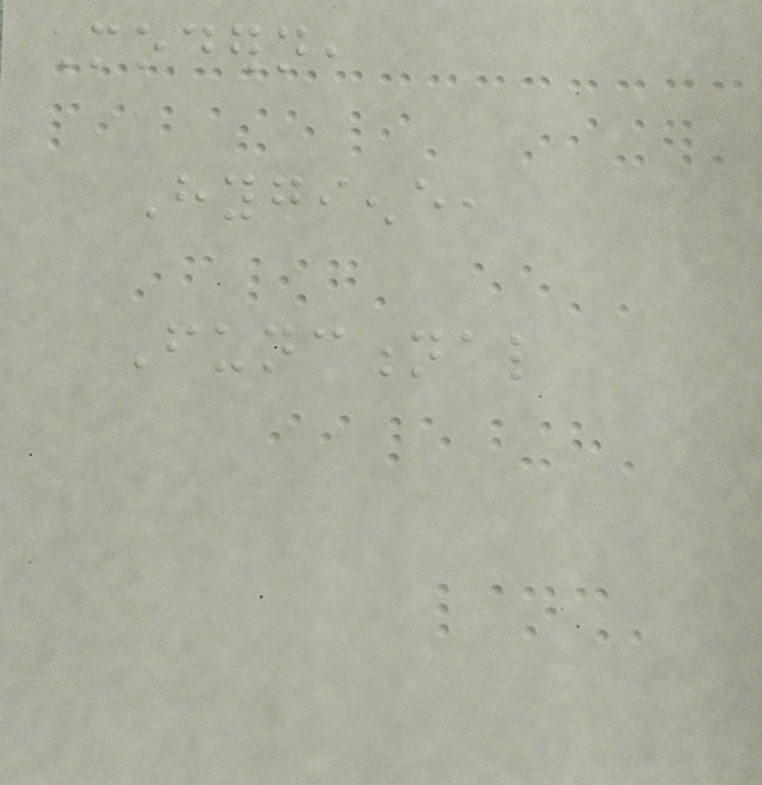Modern,
Hygiene,
Functional
